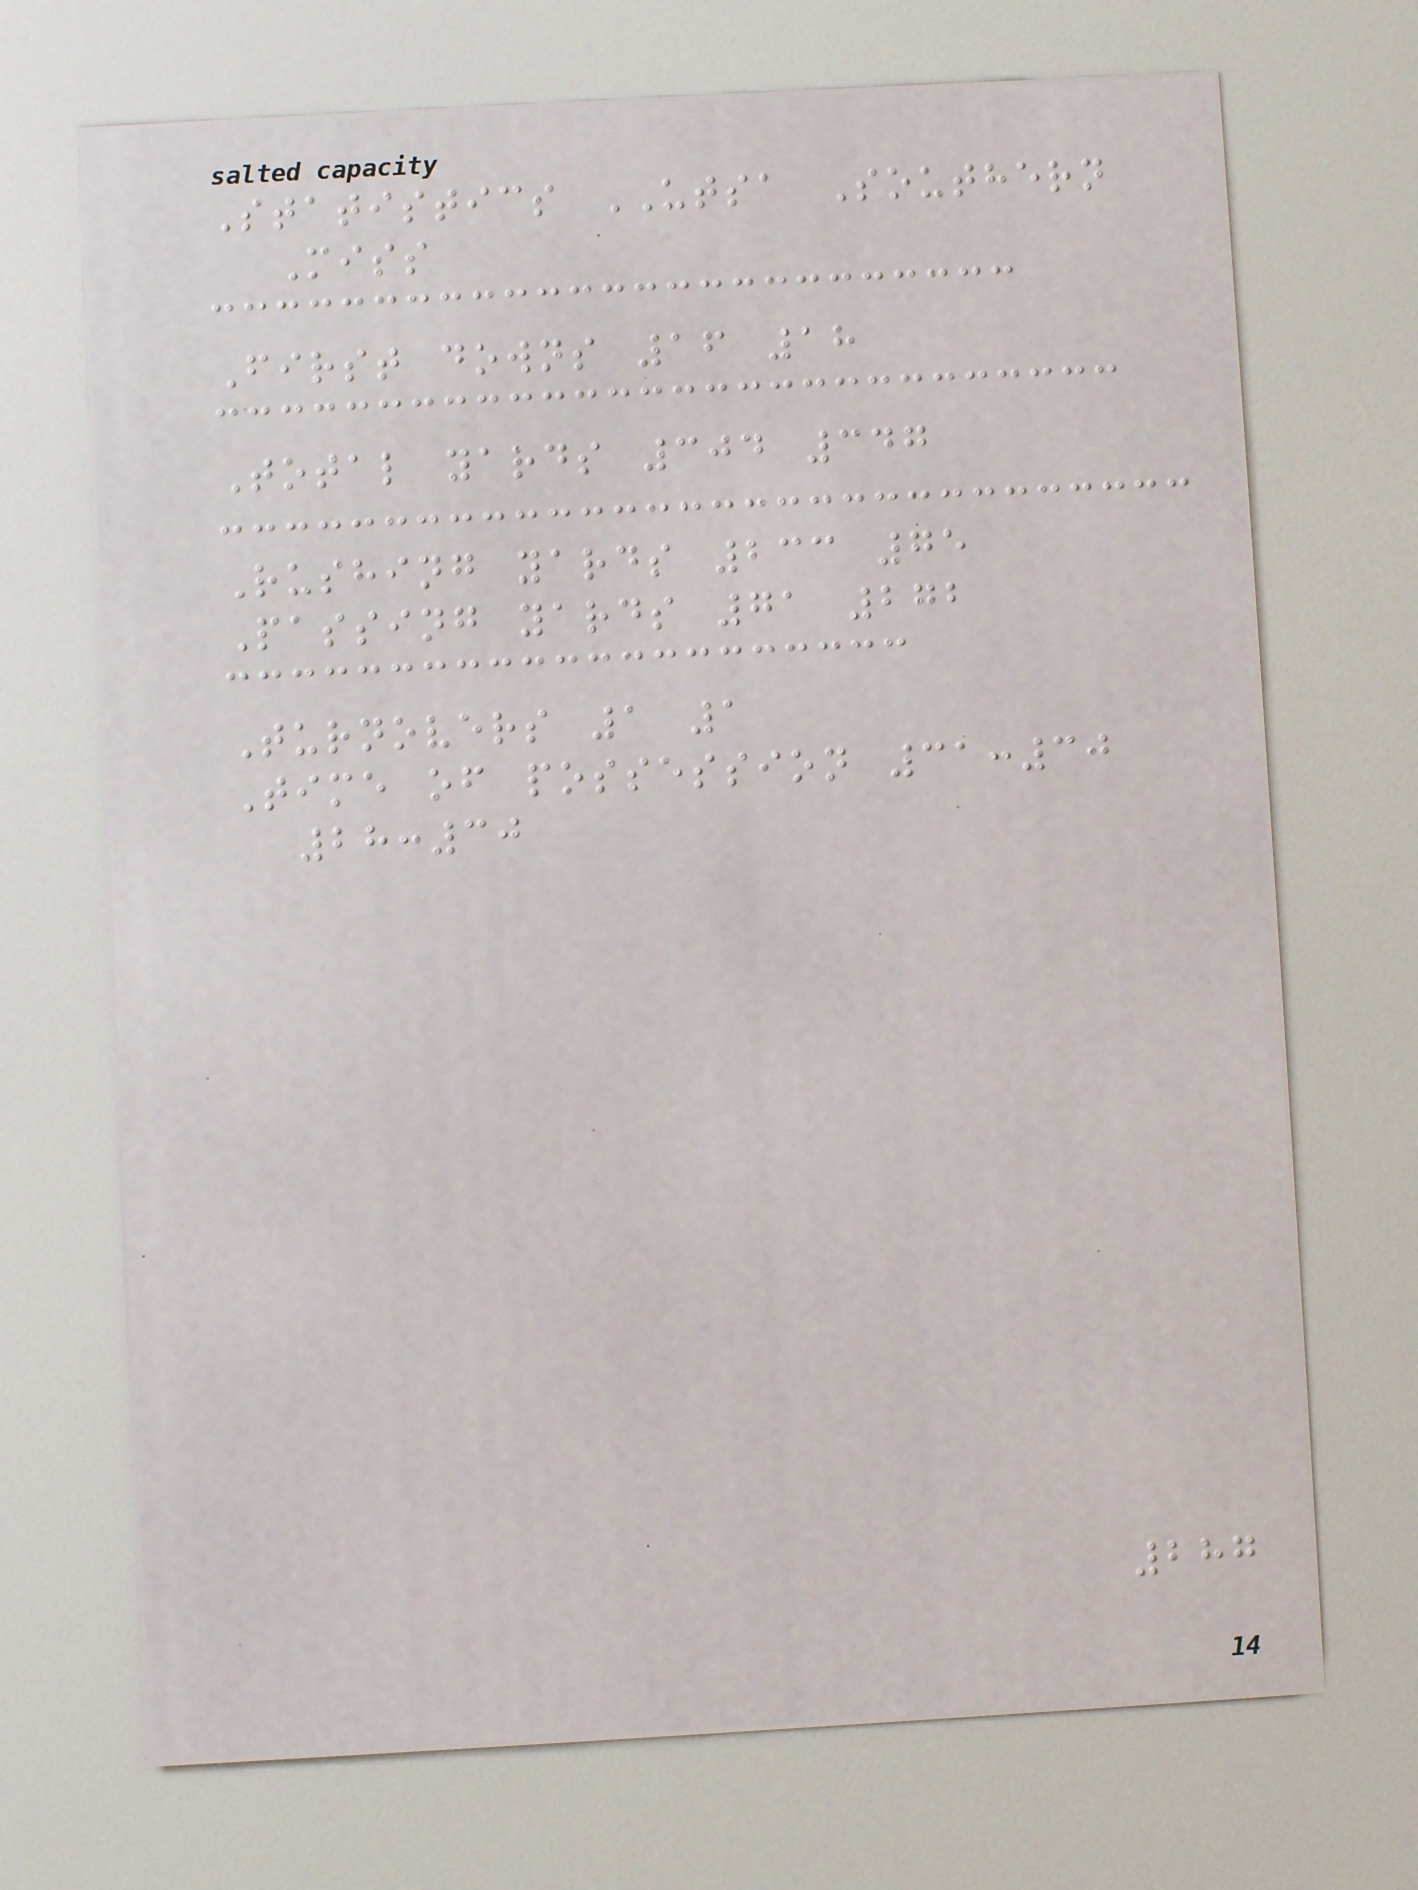Statistics UTSA Southern
Miss
First downs 16 18
Total yards 304 347
Rushing yards 233 75
Passing yards 71 272
Turnovers 1 1
Time of possession 31:30
28:30
287
